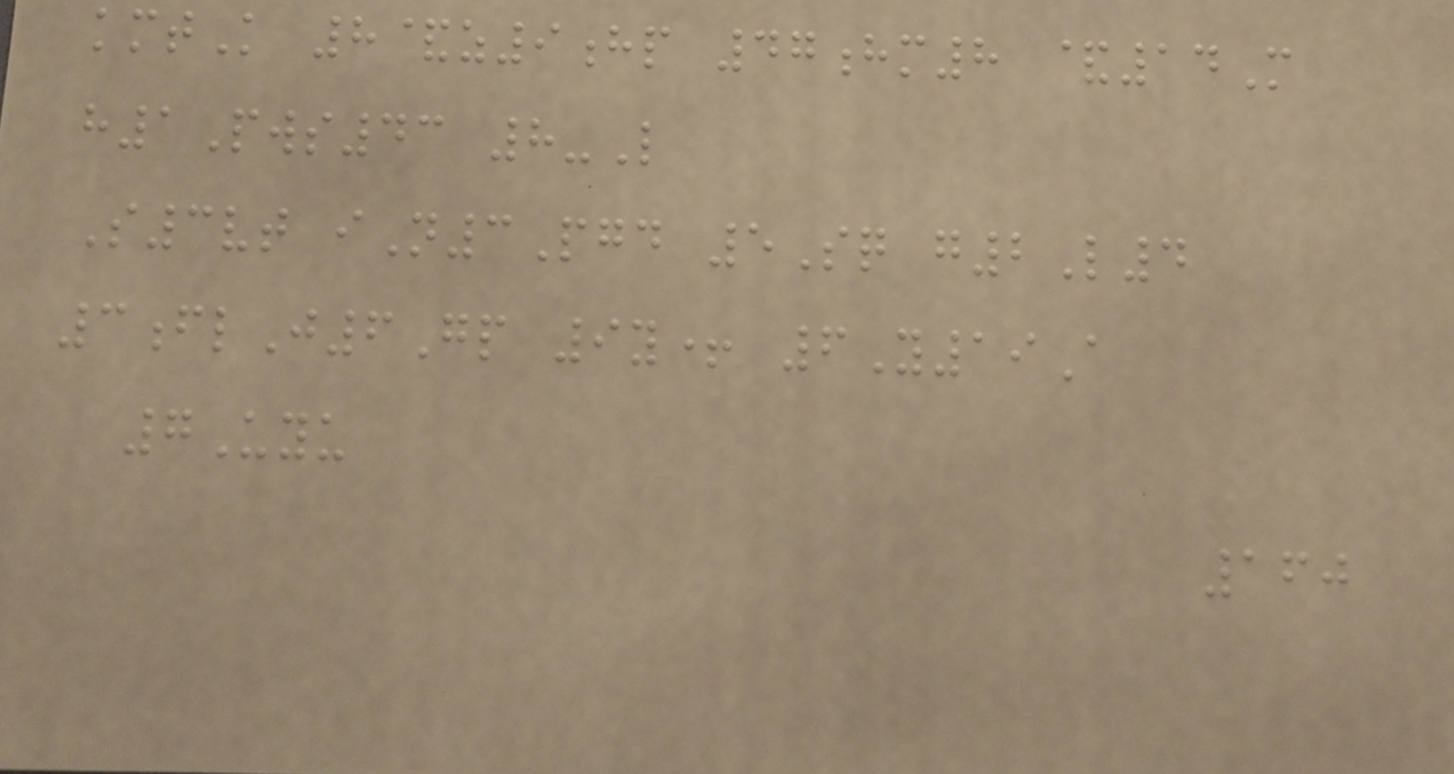kmtK 8&z9hp 47hm8 &14M
h1Pws43 8-L
S3vt iN3Pgd 5Sq g2L4
3flJ6Gp 9y+ 6Y19A
7Uyu
160
